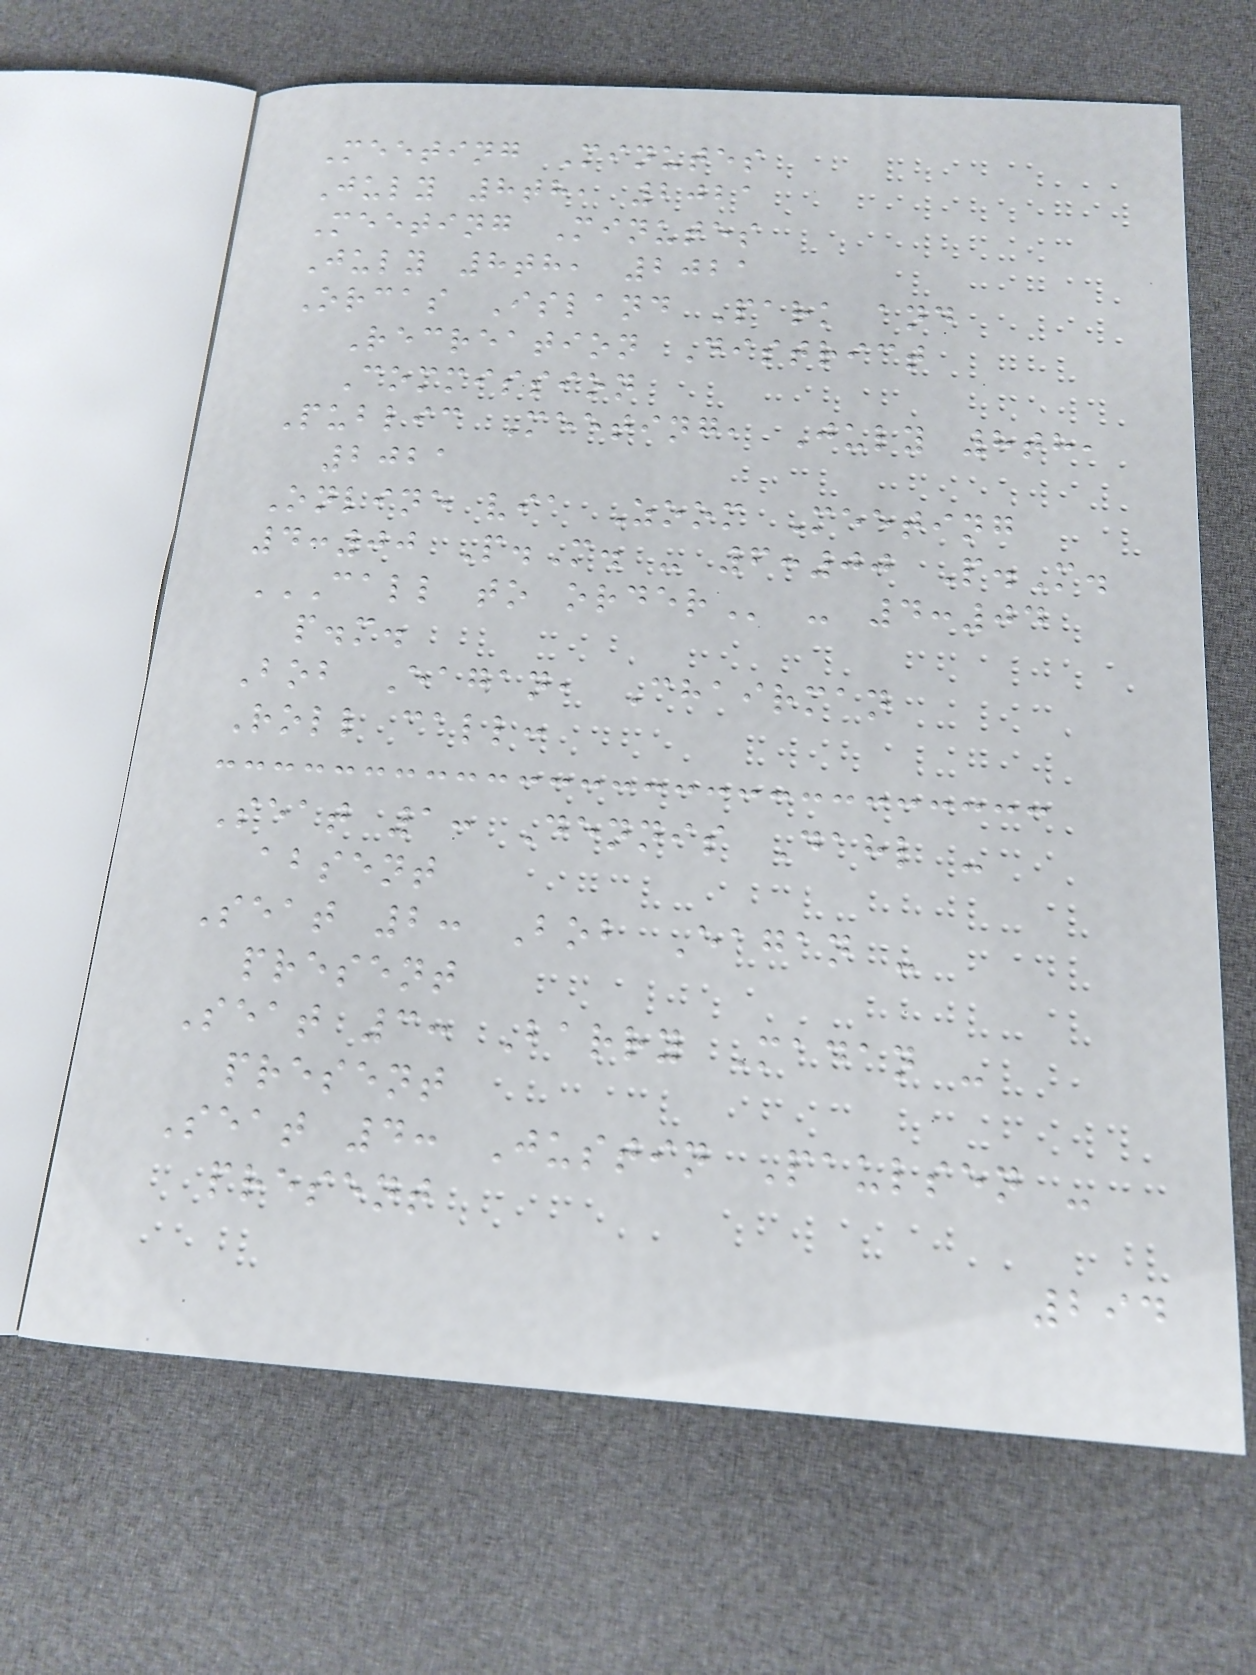Meeting Minutes
July 8th, 2021
Meeting Minutes
July 8th, 2021
Orcas Island Park and
Recreation District
Commission
Public Meeting, July 8th,
2021
Online via Zoom Meeting
4:00 P.M. - 6:00 P.M.
CALL TO ORDER - 4:04
p.m.
Bob Eagan, Chairman
Roll call:
Seat 1: Dennis Dahl -
absent
Seat 2: Bob Eagan -
present
Seat 3: Barry Madan -
present
Seat 4: Justin Paulsen -
present
294
